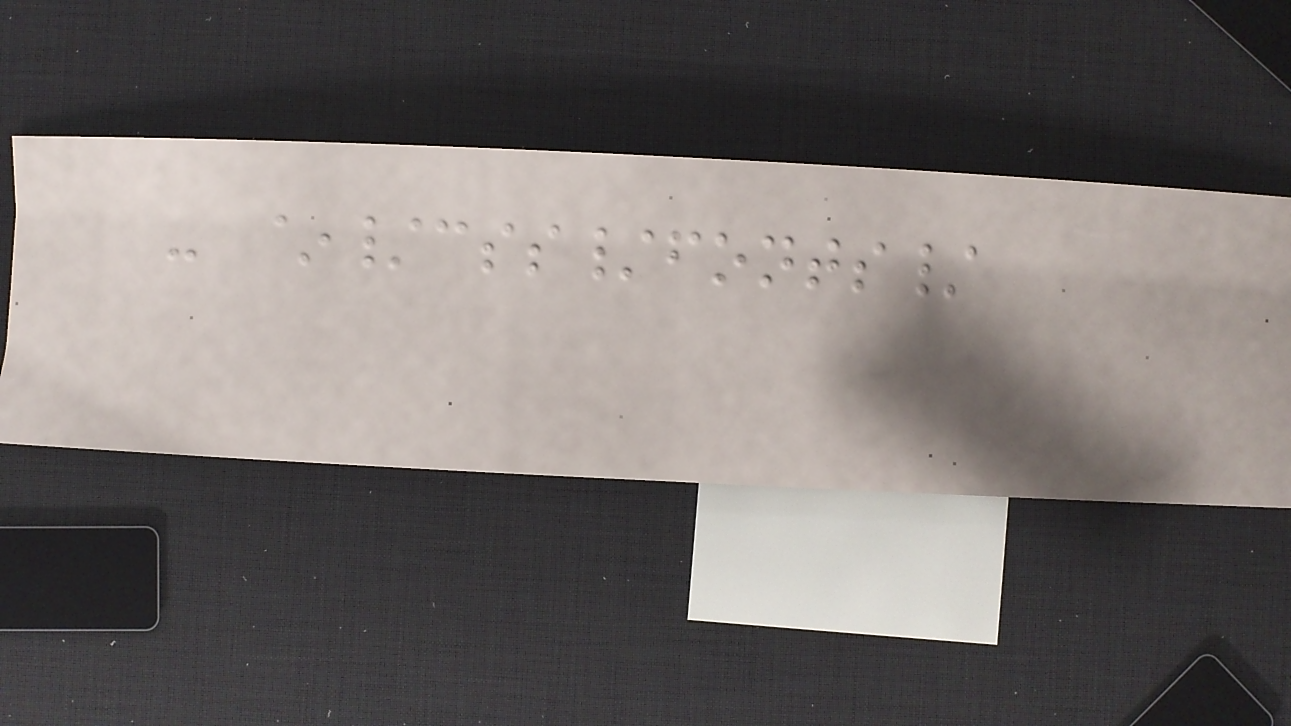- ~/css/fonts/
